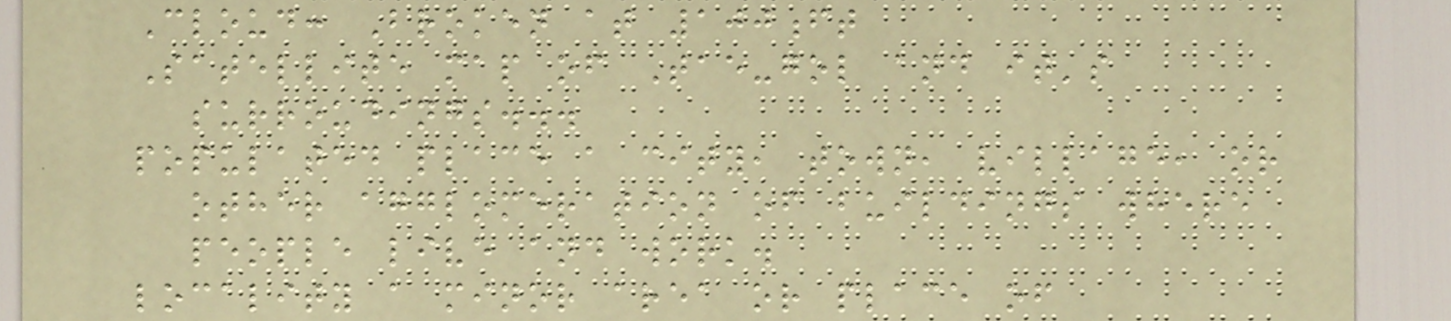Cloud: Broken at 100ft
Satellite map of Tae-gol and it's
surroudings...
populated place a city, town, village, or
other agglomeration of buildings where
people live and work.
locality a minor area or place of
